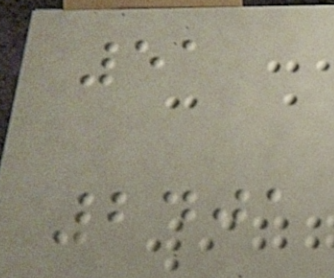51
2401
